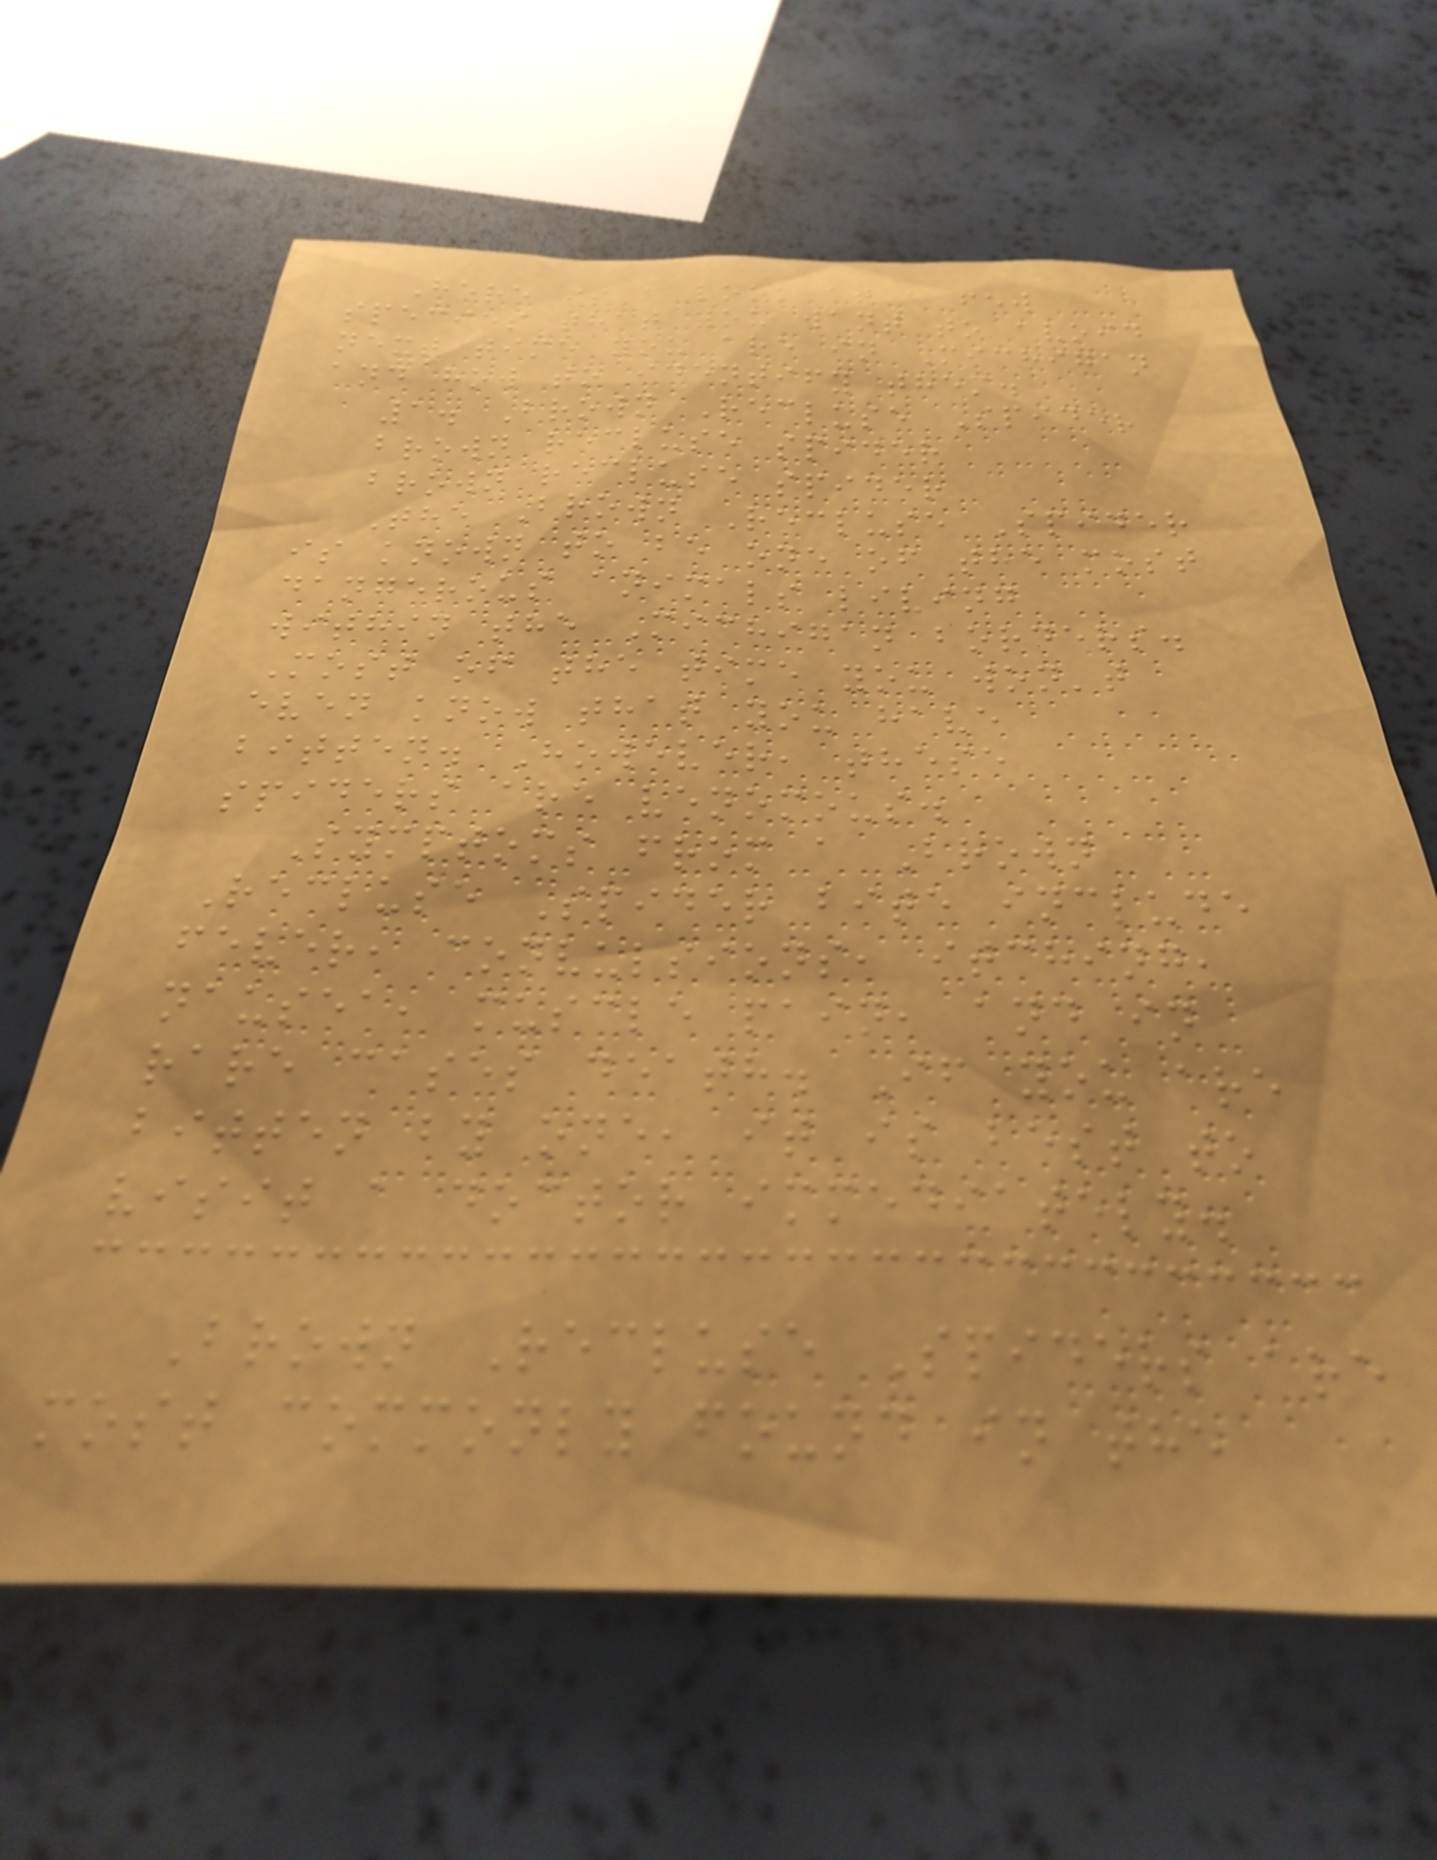Here is a look at a few
species that you want to avoid
next time you are in Michigan
and how to identify them.
1. Brown Recluse Spider
brown recluse spider
brown recluse spider
The Brown Recluse Spider
is known to be one of the most
dangerous animals living
within the Michigan borders.
Most of the time you won't
even know that you have
bitten. However, these
spiders are venomous.
Symptoms from a Brown
Recluse Spider bite include
fever, convulsions, itching,
nausea, muscle pain, and in
rare cases death. If you are
bitten by one, it is best to
visit a doctor immediately.
Brown Recluse Spiders are
most commonly found in the
